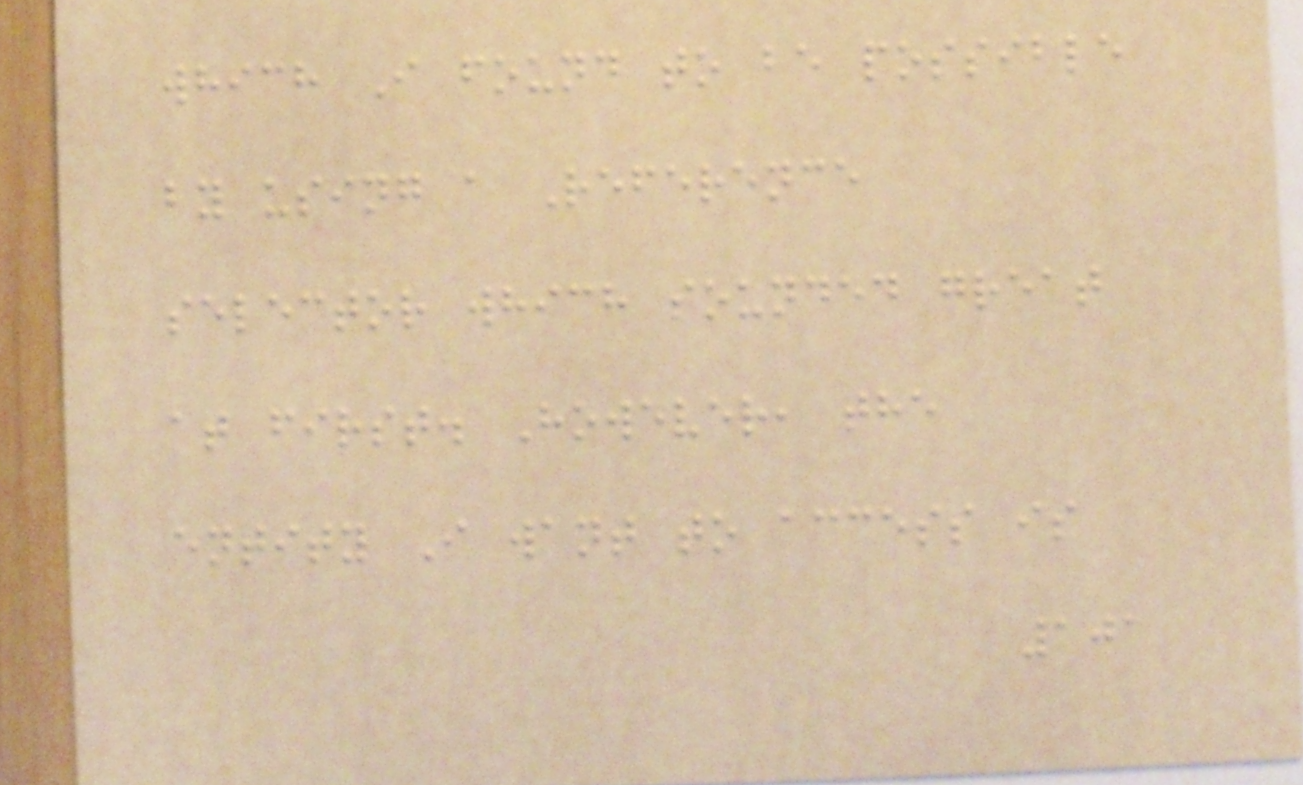which I found to be possible
by using a Reference
selector which sounded great
at first. However, the
entity I want to access is
101
